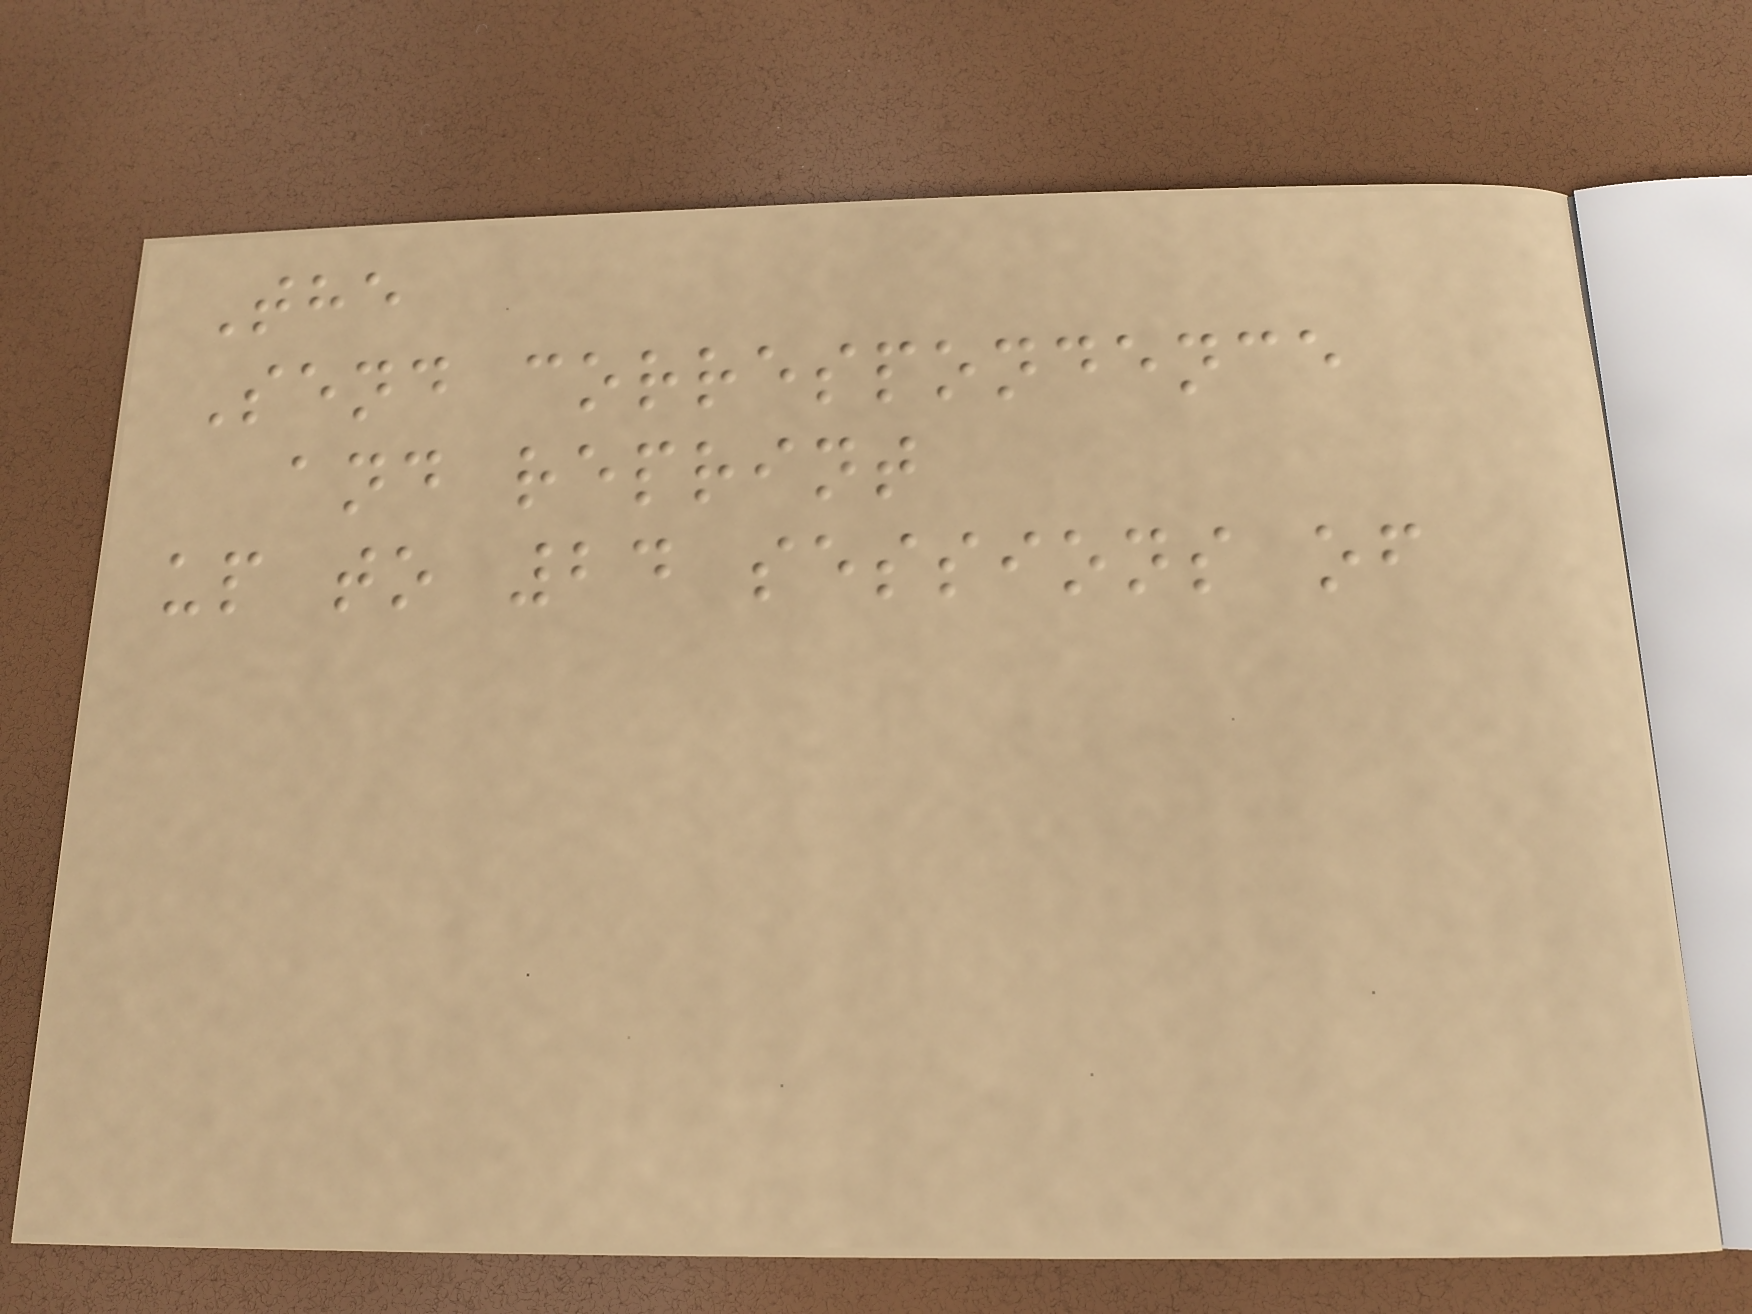The
Send correspondence
and reprint
up to 24 sessions of
